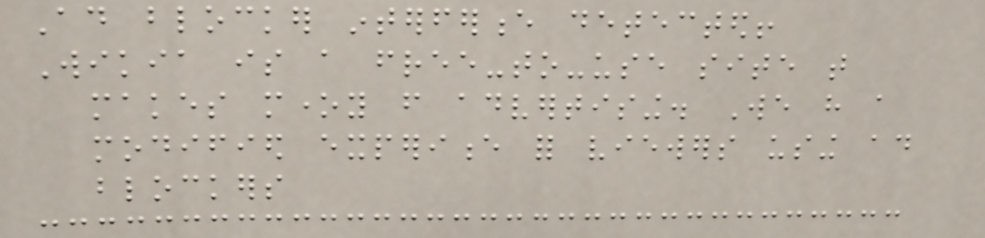Ad blocker interference detected!
Wikia is a free-to-use site that
makes money from advertising. We have a
modified experience for viewers using ad
blockers
